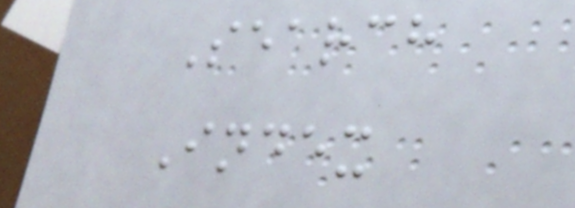Search
Index
